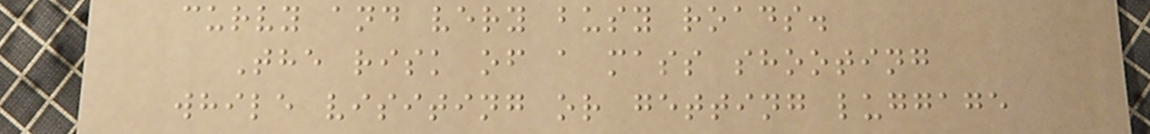curvy and very busy roads.
The risk of a mass shooting
while visiting or getting luggage
